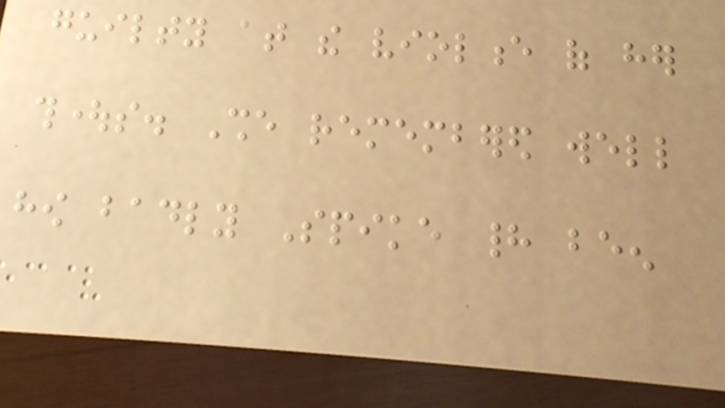guilty at the violence of her
thoughts. She remembered well
how badly Spike had been
